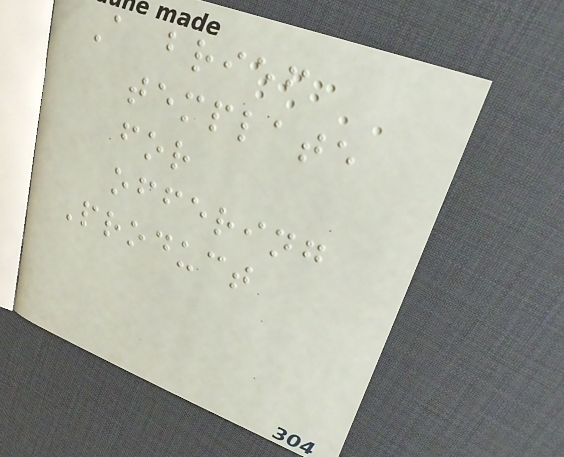A brief
template
for
offering
Product
